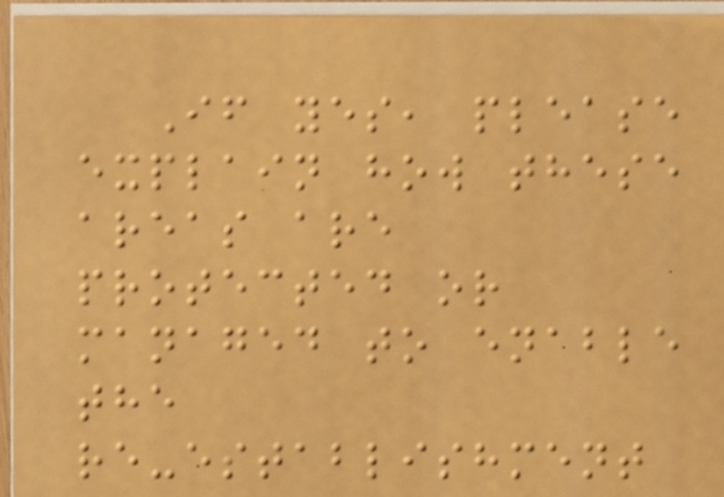If yes, please
explain how these
areas are
protected or
managed to enable
the
re-establishment
